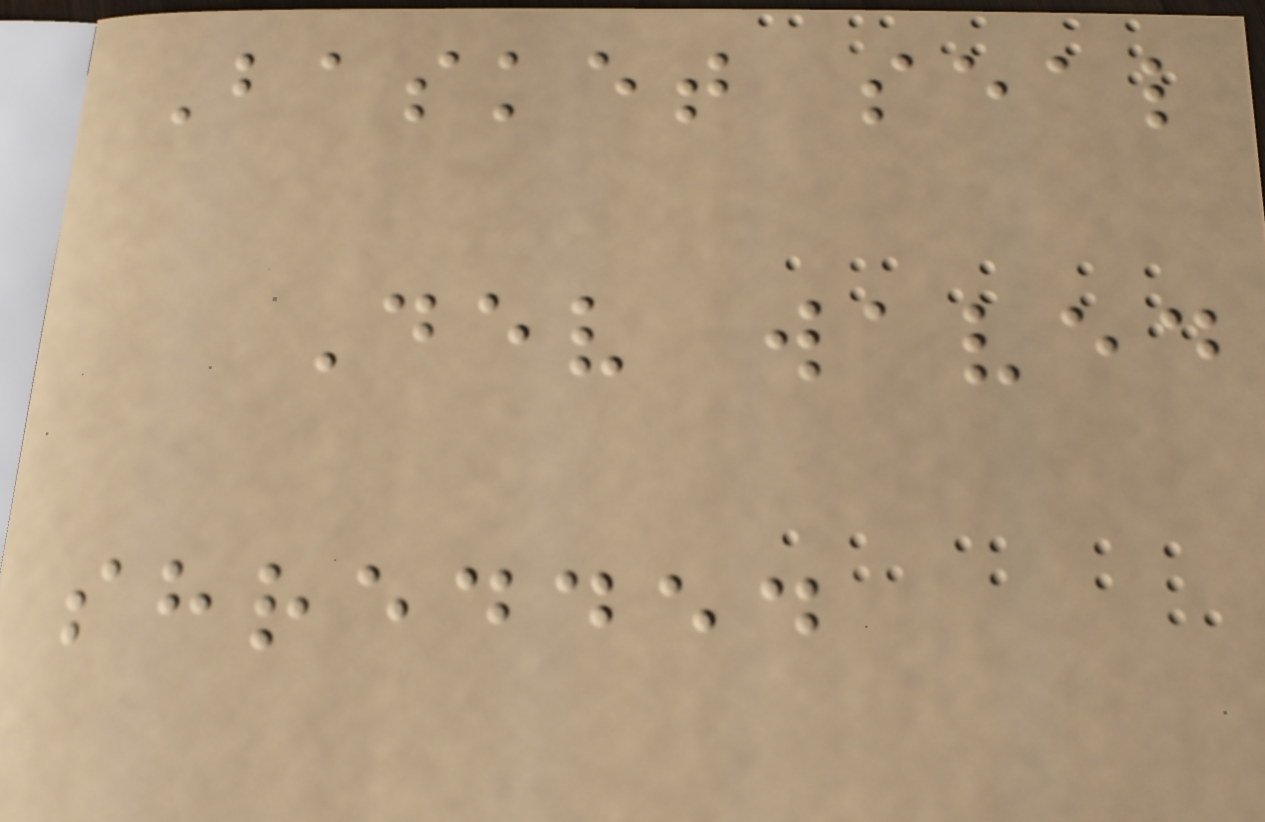Basket seal
Dev waved
shredded
